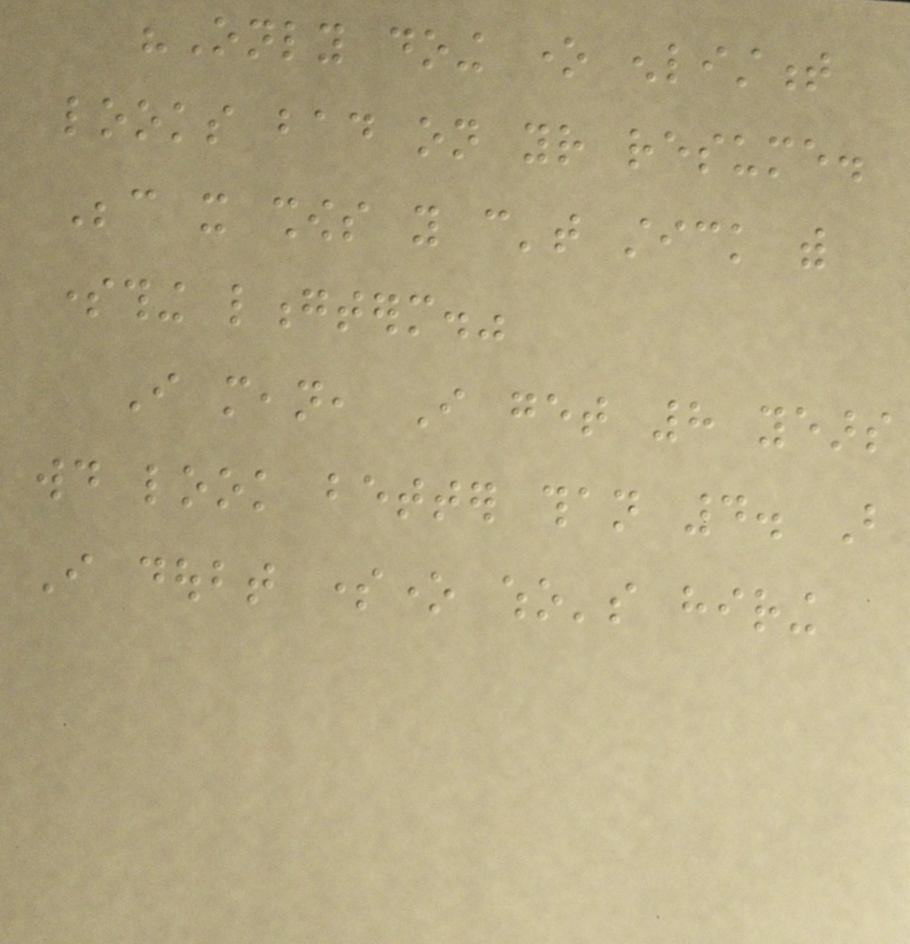"Only doing one enlistment
looks bad on your resume.
Because it shows you can't stick with
something longterm."
I mean, I get 8 years
would look better than 4. But
I doubt someone who's hiring
